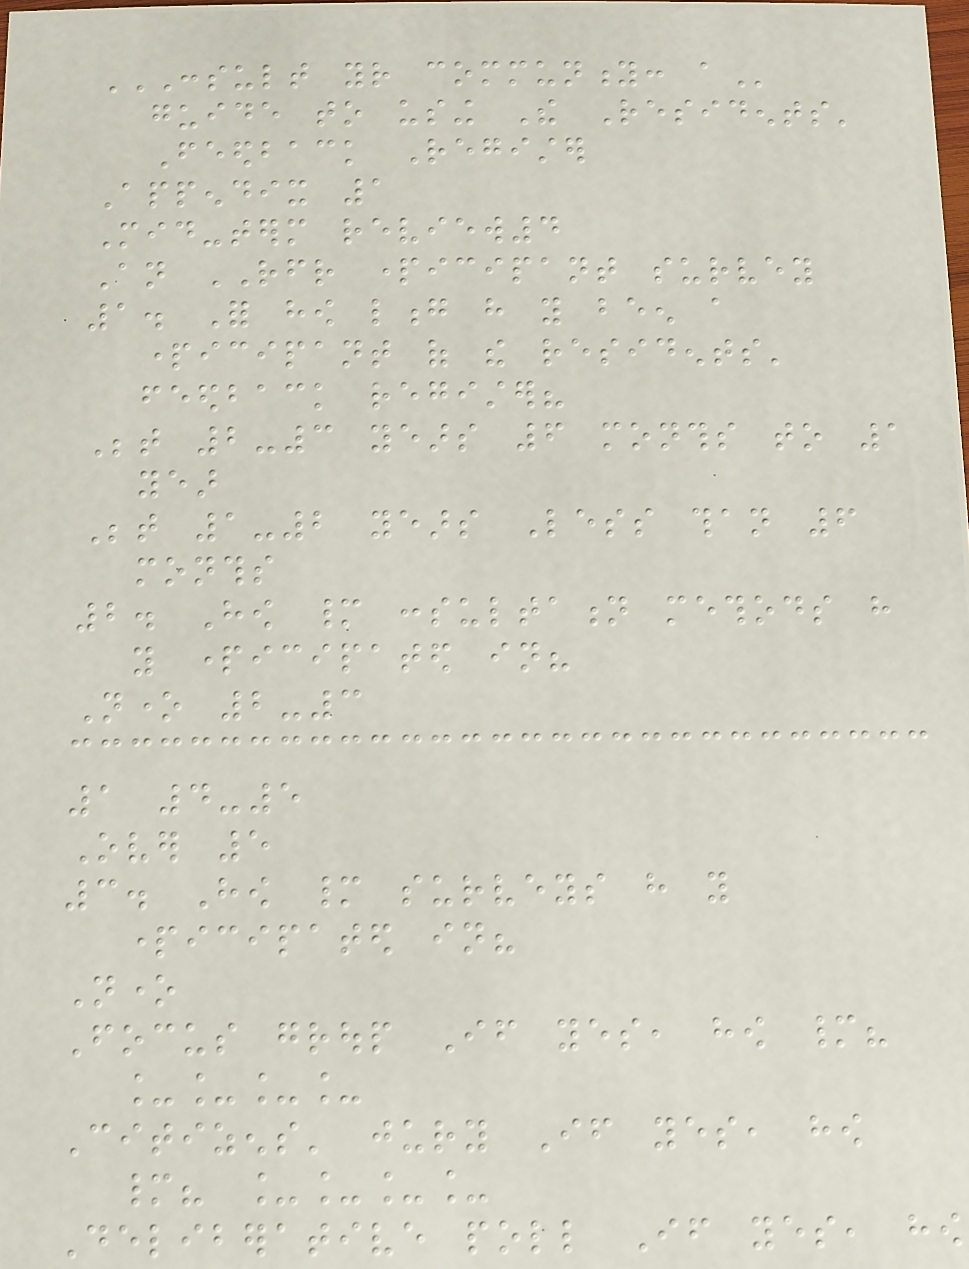CONSULT YOUR COMMUNITY: A
guide to using The Residents'
Feedback Register
Appendix 1
Mid-term review4
An RFR participant survey
1. For how long have you been a
participant of the residents'
feedback register?
Between 2-3 years 6 months to 1
year
Between 1-2 years Less than 6
months
2. How many consultation methods have
you participated in?
None 2-3
1 4-5
Over 5
3. How many surveys have you
participated in?
None
Focus group If yes, how many?
____
Citizens' jury If yes, how
many? ____
Deliberative poll If yes, how
